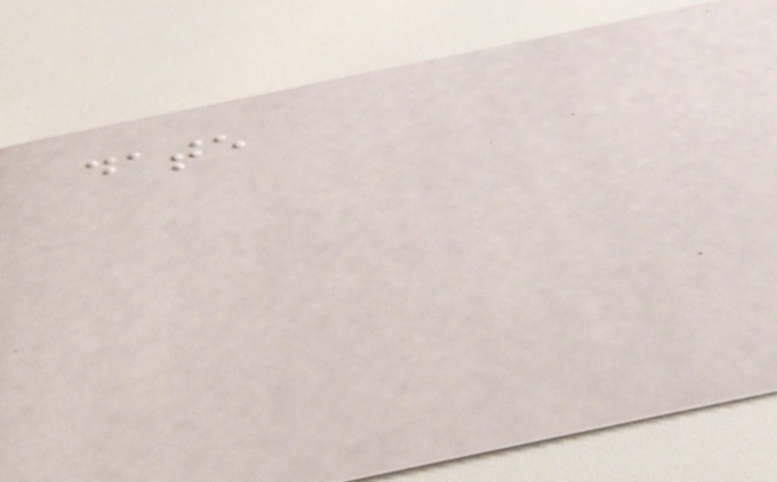date
